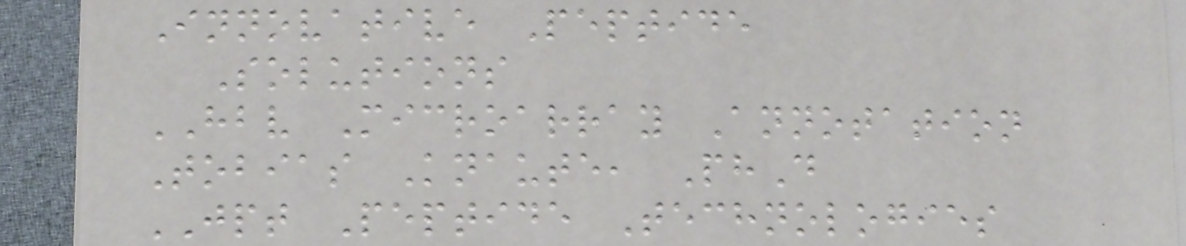Innovative Peptide
Solutions
HBV Microarray Annotation
Tobias Knaute, PhD
JPT Peptide Technologies
